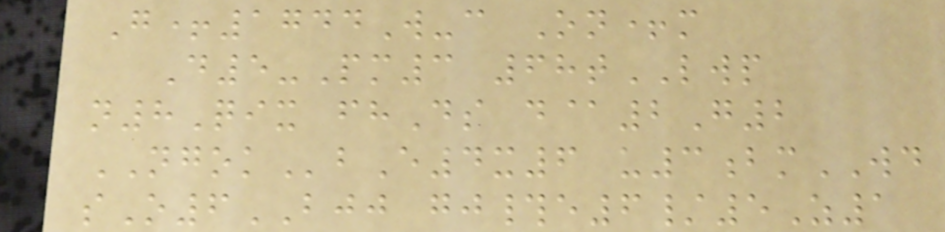G+1744W-c On+m
D5-Pm3 68tLWP
n8Qix fhDs d@2G2
NGOKbE4x6 u3bmWD
sO6BJJ gj#e6/5Z1
